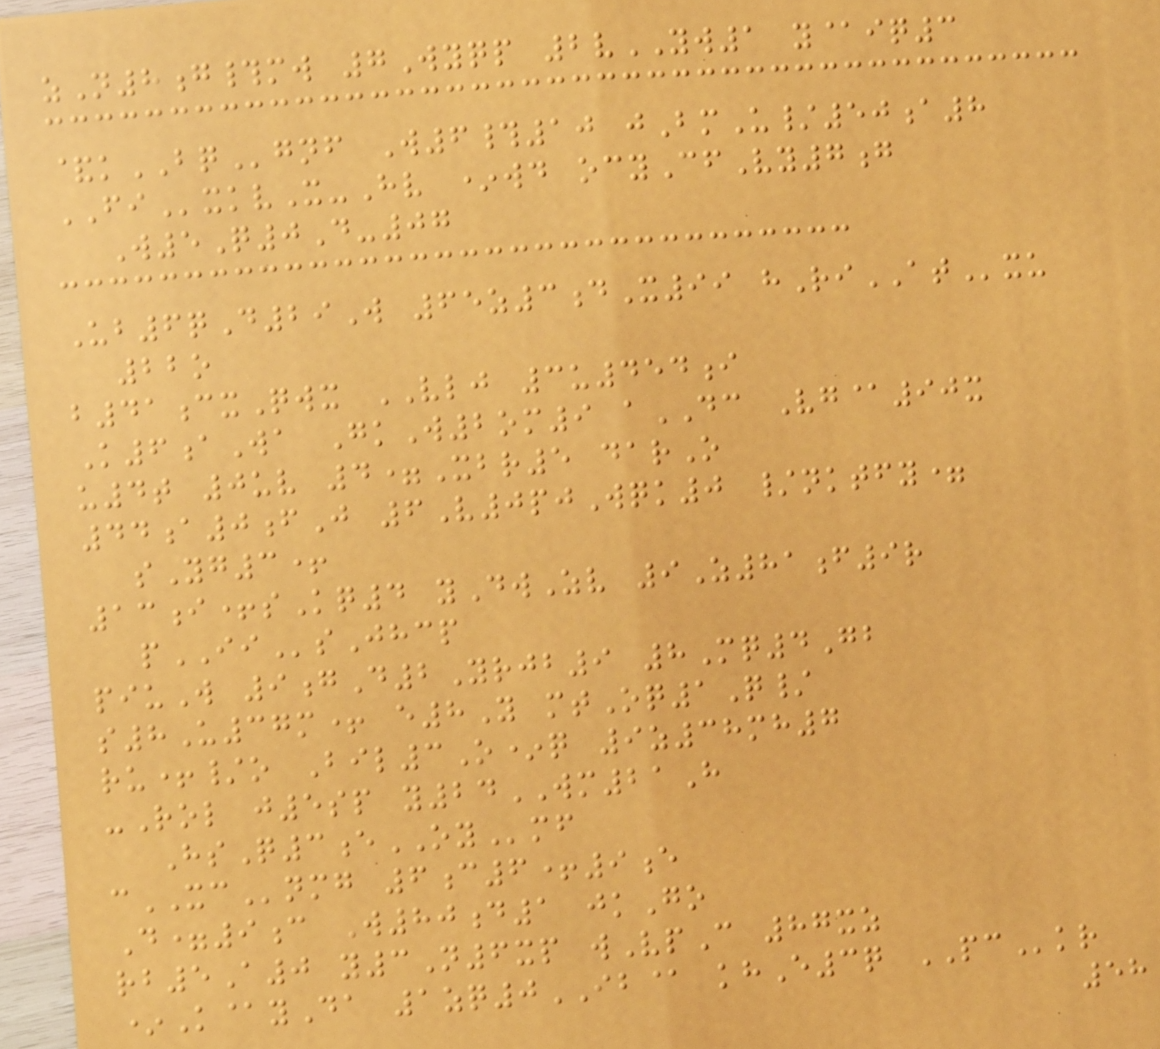zN8g#mw 7Wyqp 2vYW1 y@iq3
&kBQgnf W6#10 jBmU/50a8
FIxkvX-Hv *wd ocyCfVy7g
W5Q0D-07
Ub6qD29W 65z3dX99 hRiATxu
22o
b41cxQwx VLJ 3u454i
K6aWa GkW2om9 aDC Vg@90x
u4t 0uv 4=Xbr5 darO
44a0fJ 6V0pjWqk0 /nktfy=
sYg3+
13i+sKq4 yDwZv 9Z81f9r
pIIsJhcp
piuW 9gD2Yrjb9 8Mq4Gb
s8U37m+ e8Y mtOq1Q/
ru+/o Bil3O*q 9z38mh7
-Rol j5sp y24WM21H
HsQ3eOYmf
cXCnmg 6c6+9e
D=9c W80d1 jkGo
rb5A0 y3N6xp wVpC 87xz
*K@yDa 1zq0IB@ khE3q PCkr
58
